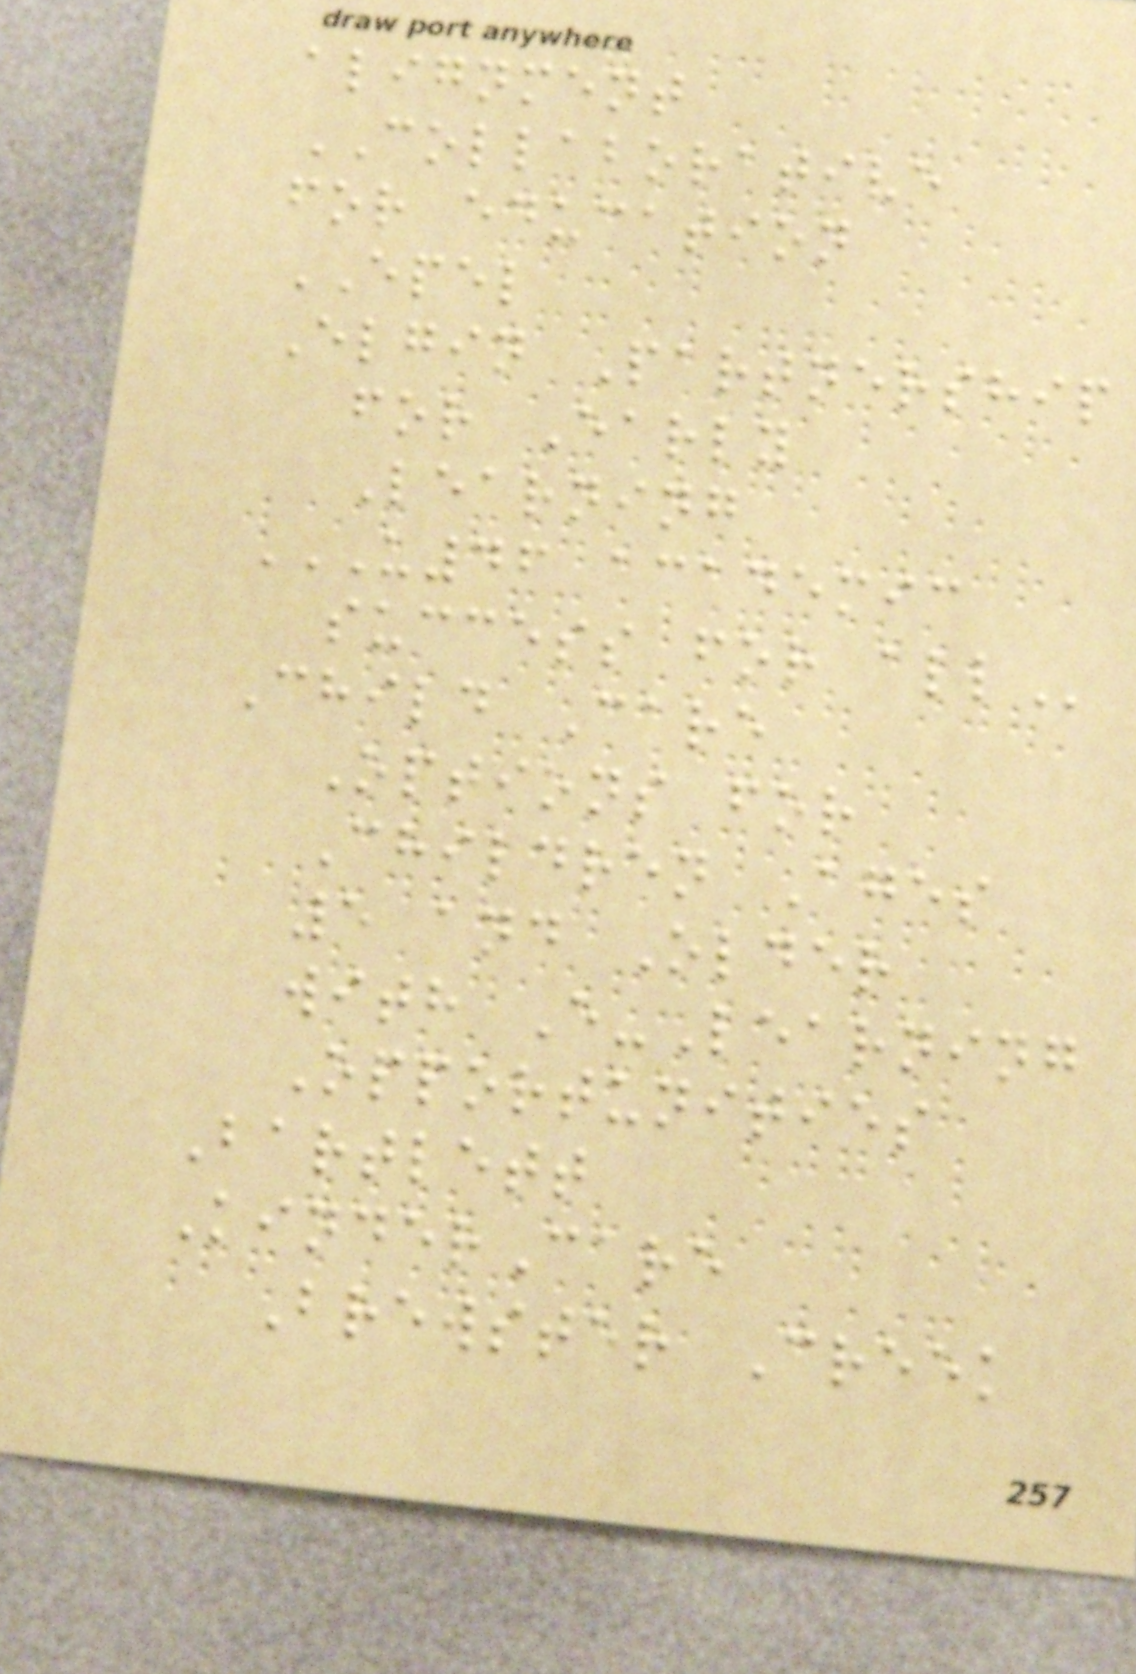alignment
COLLABORATIVE
for education
EPEL
Elgin Partnership
for Early
Learning
U46 ACADEMIC
SUCCESS FOR ALL
Child Care
Options for
Children Ages
5 and Older
with E-Learning
Opportunities
Bartlett
KinderCare
Brewster Creek
